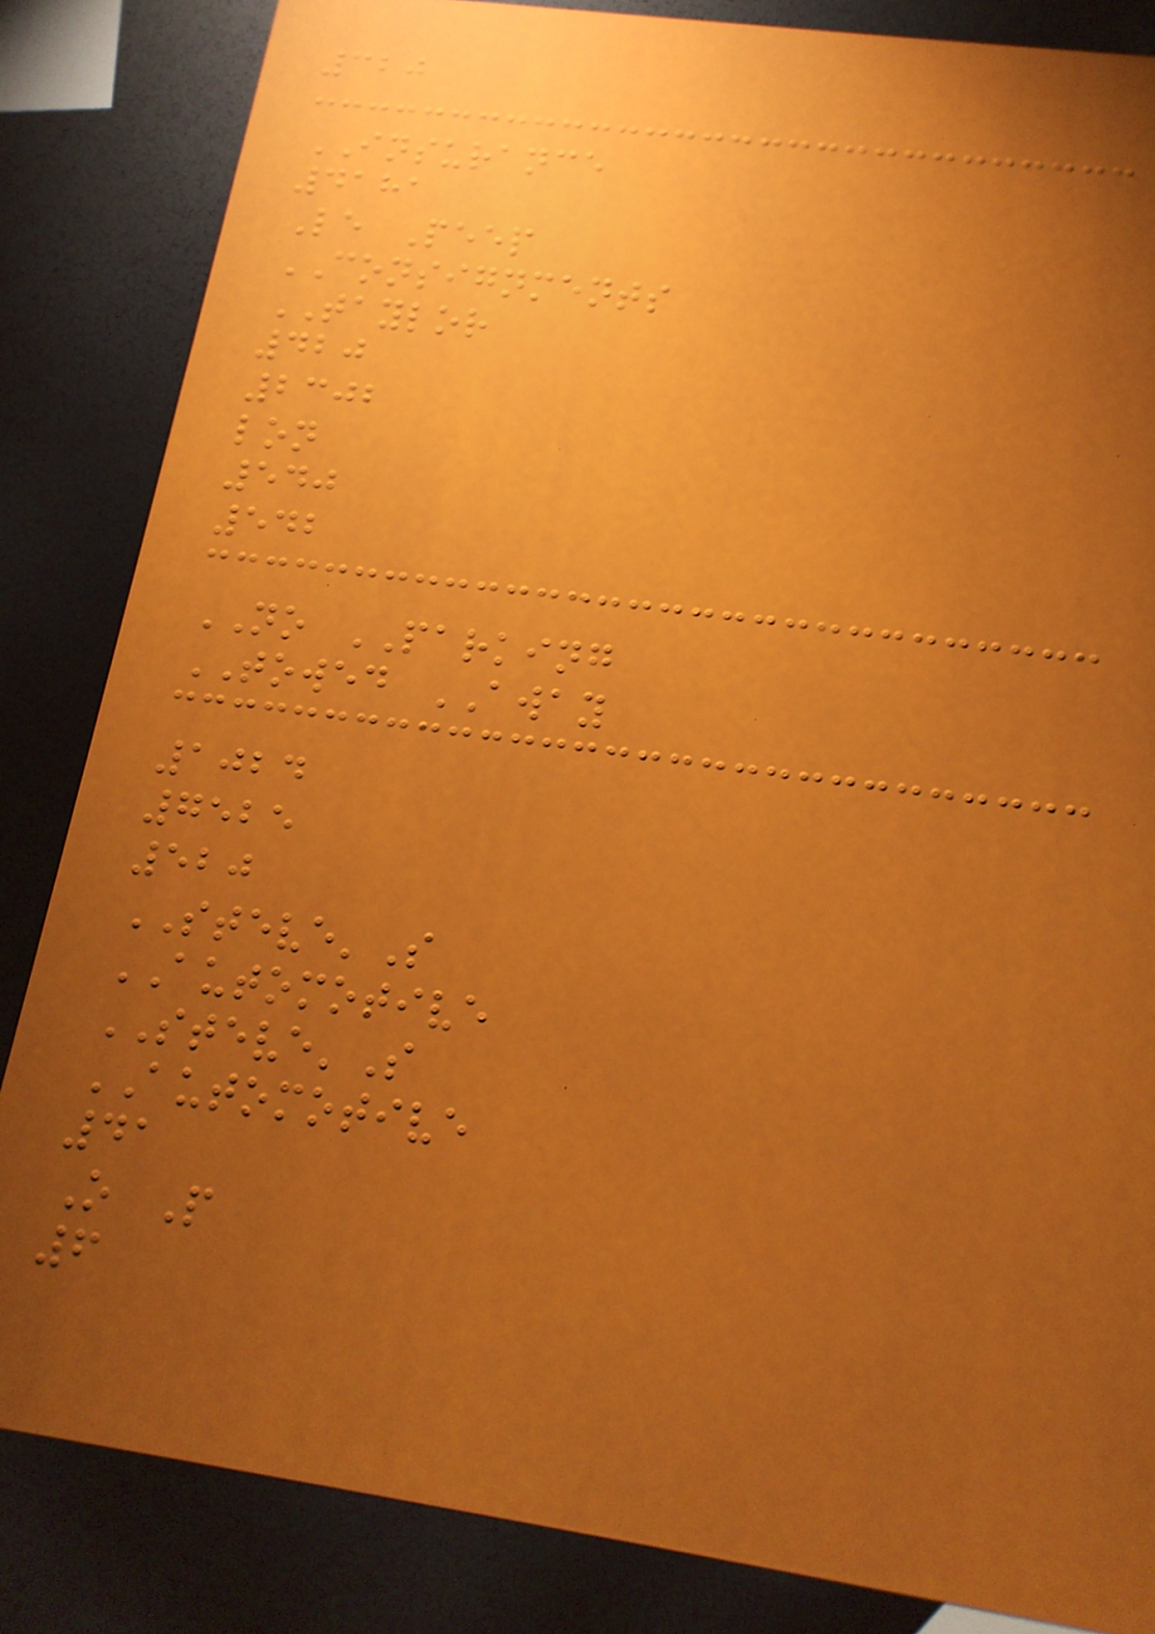320
INSURANCE
4181
Le Peep
CONSIGNMENTS
TAYLOR
420
2302
lon
540
542
NO PARKING
TOWED AWAY
1024
7525
520
STEVE'S
AUTOMOTIVE
STEVE'S
AUTOMOTIVE
41
O P
6
